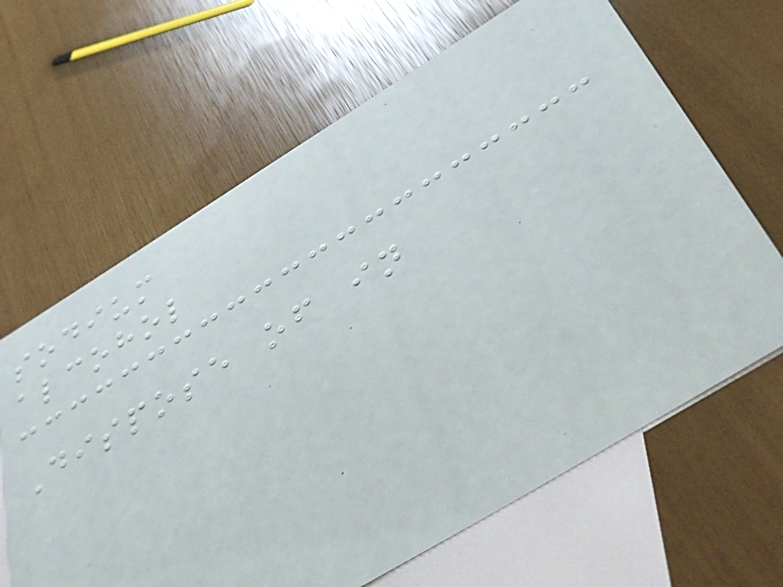sodium
alcohol
Dispose of in
